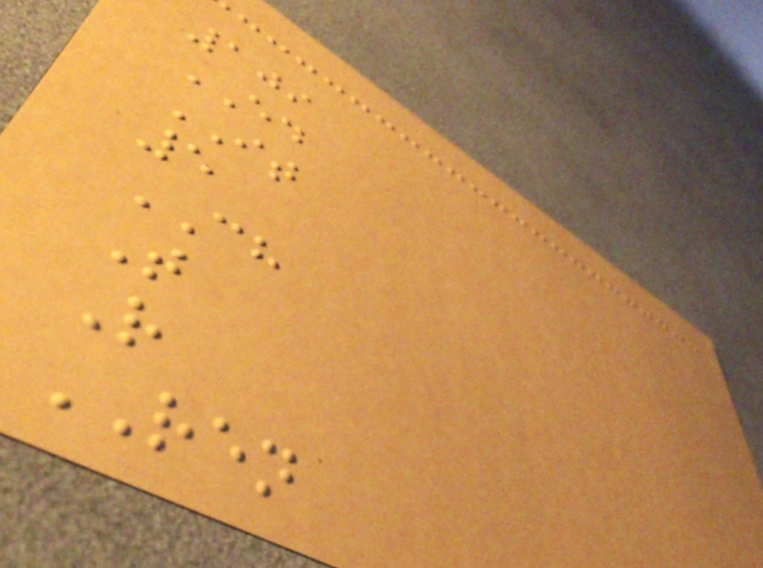109
ED
IT
5
CH
T
R
REN
